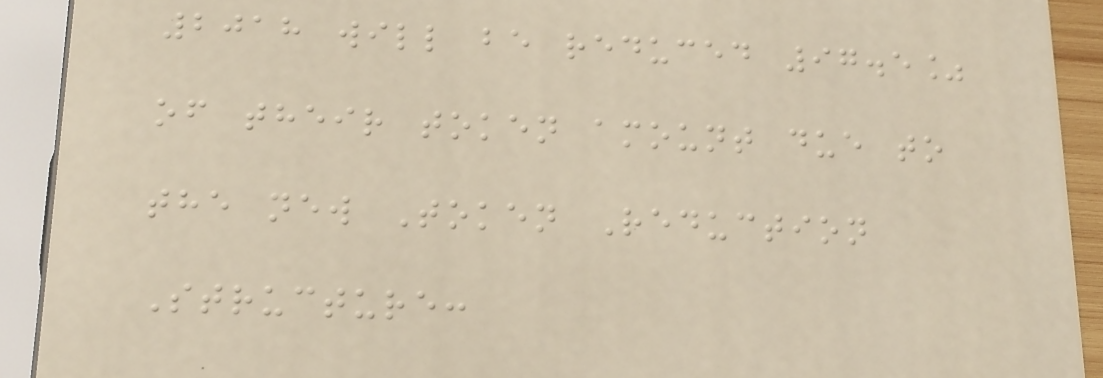2018 will be reduced 97.5%
of their token amount due to
the new Token Reduction
Structure:
